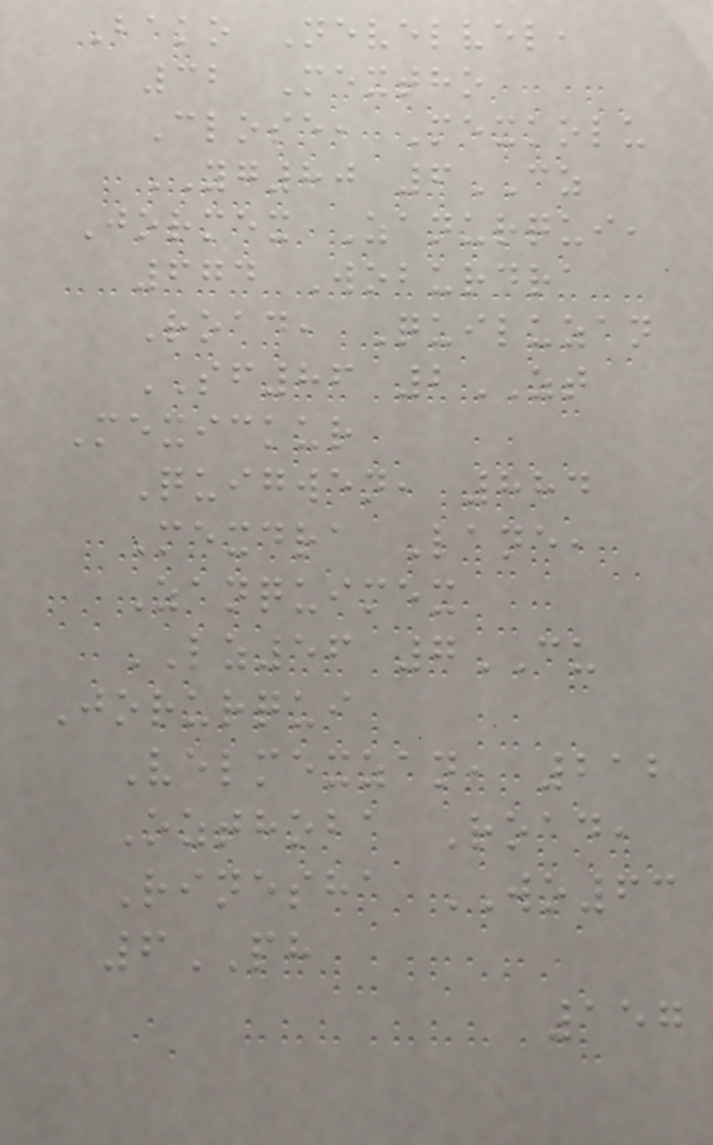Bako Nevelvel,
32 Mextho
Close, Mexkolu
YG80 6CZ
Jormex Zanurqui,
674 Woburdra
Road, Quiluzan
SF86 2ZT
Mexickur
Quigwen, 884
Mexdra Lane,
Zanquimex
LZ56 7CU
Jorurqui
Velmexzan, 212
Ozthoba Road,
Rinesha WO63
6PH
157
